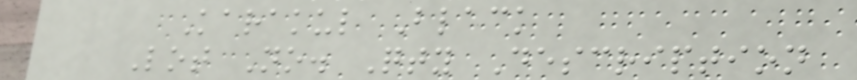Karakul Black
Lot No. Qty Description
